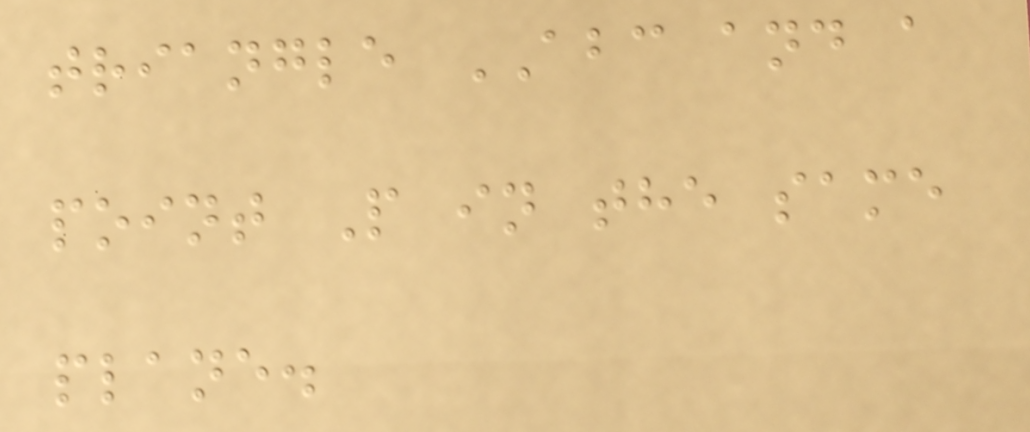triangle ABC and a
point P in the same
plane.
